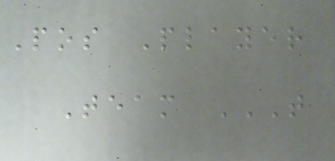Pos Player
Team T
